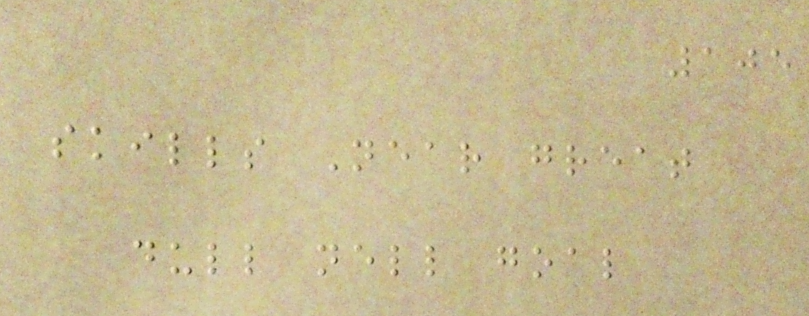105
skills Near great
dull nell goal
